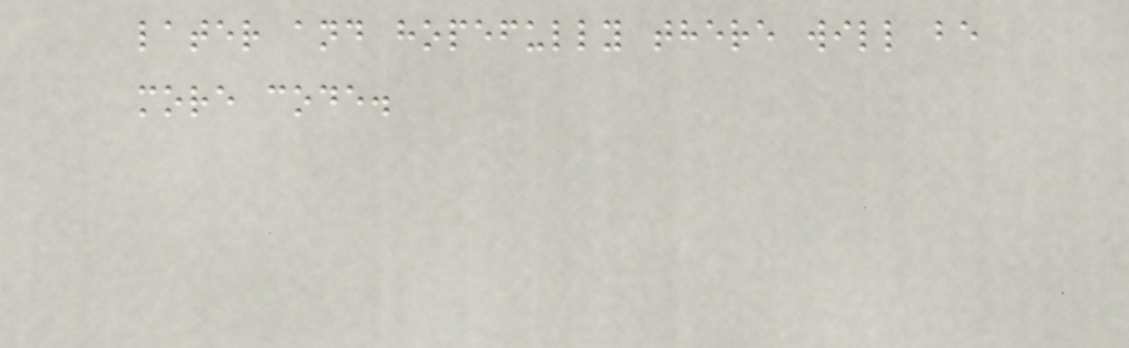later and hopefully there will be
more code.
